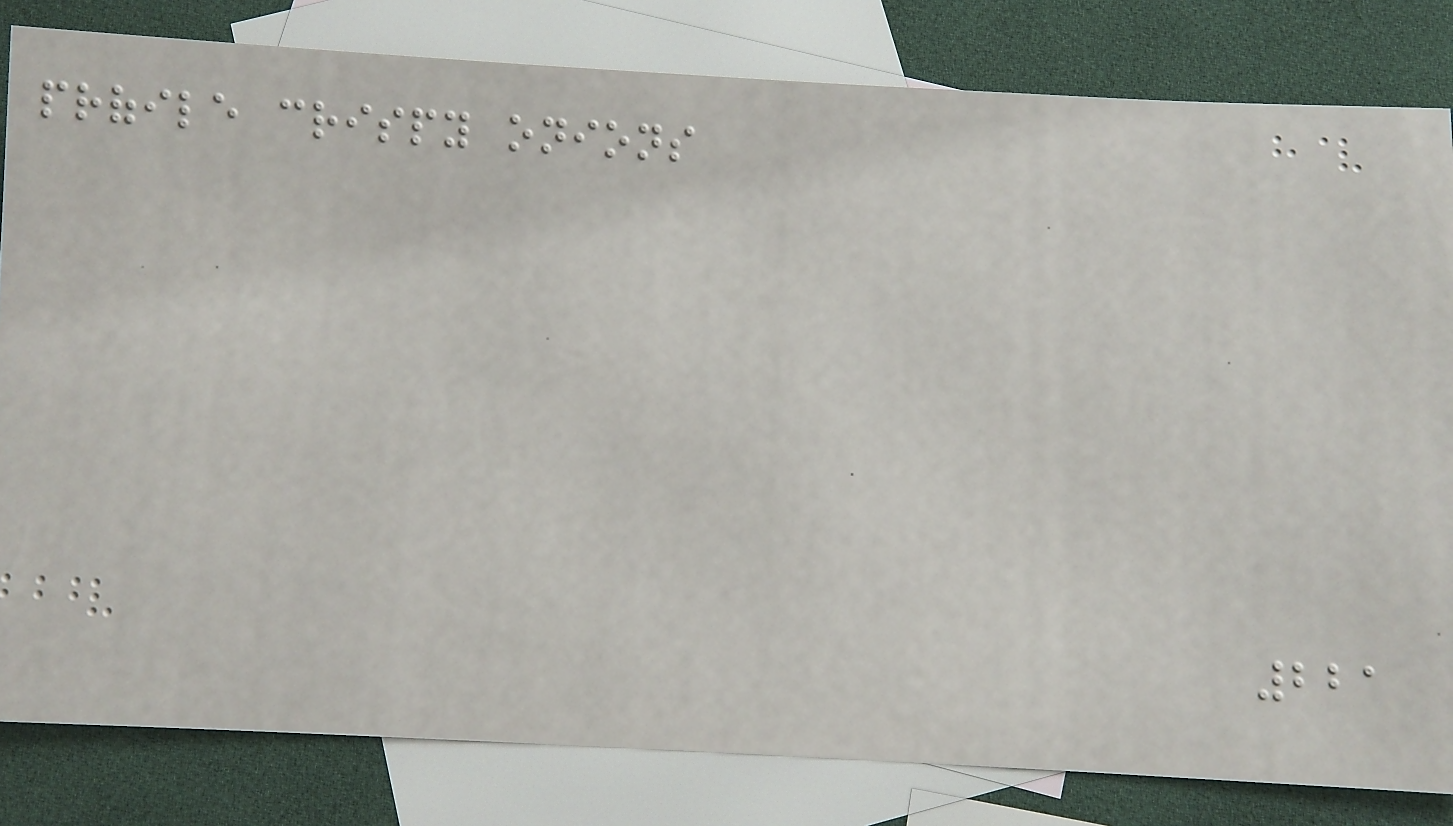profile crispy onions
221
